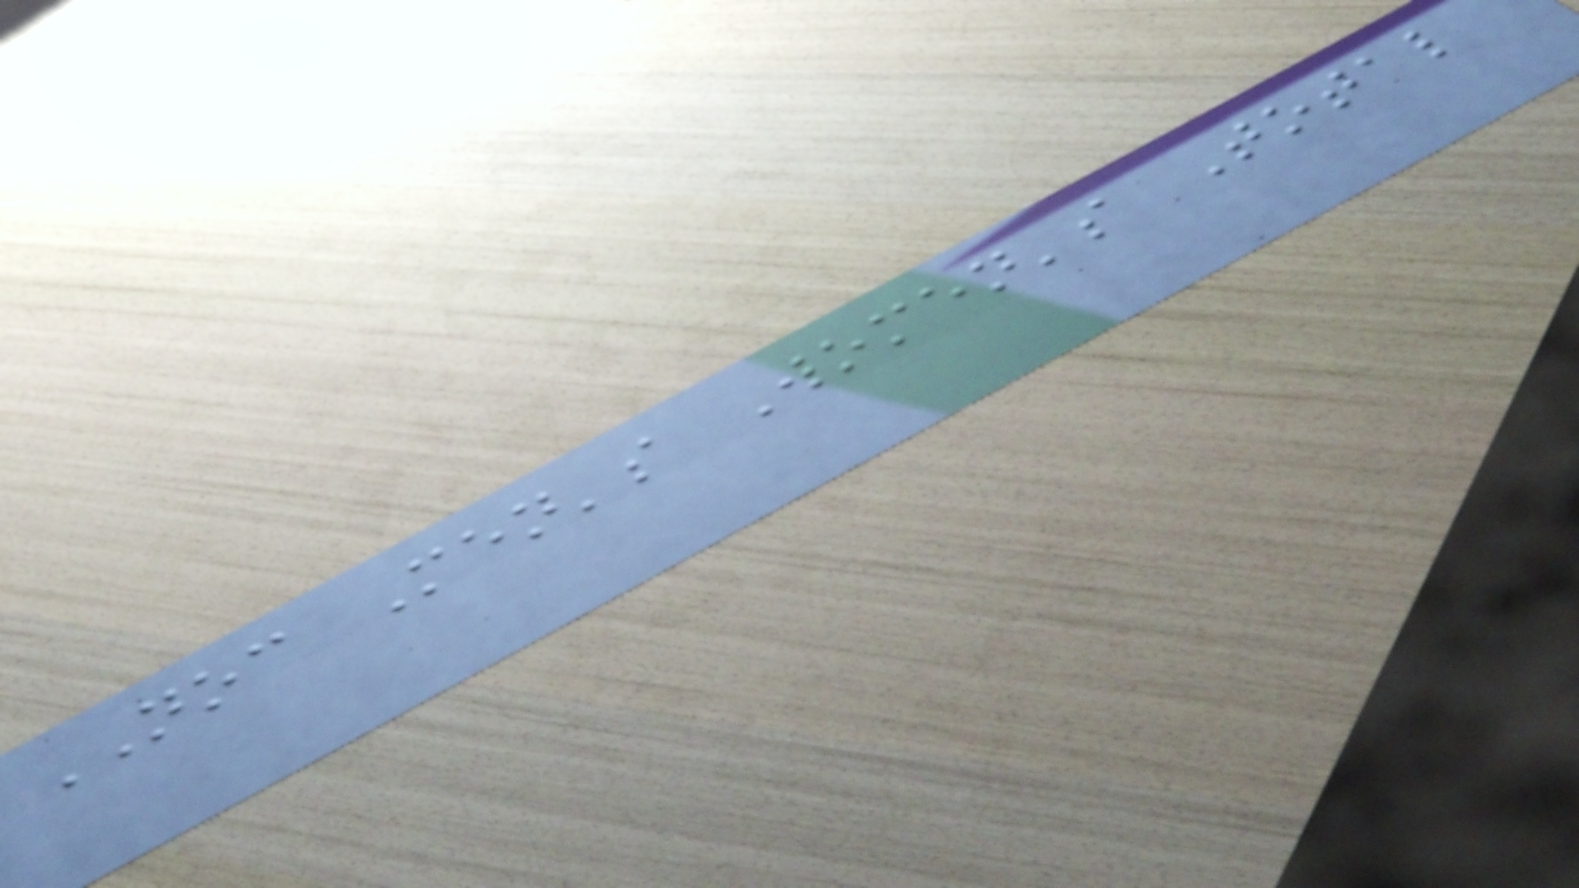NOC Men's Women's Total
